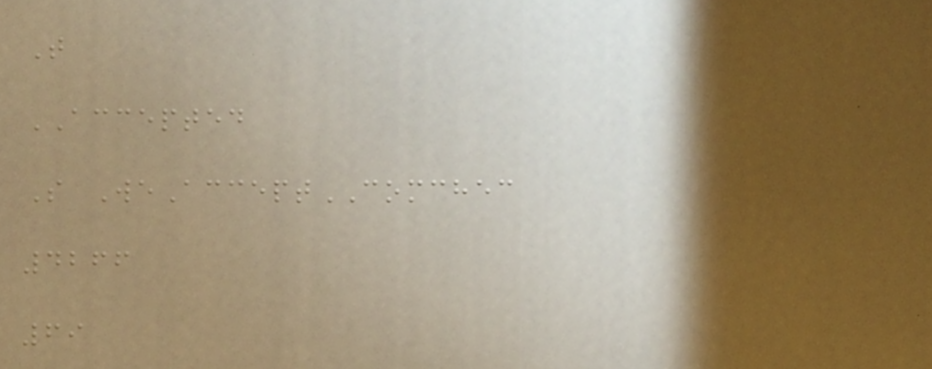T
ACCEPTED
S WeAcceptCOMCHEC
4266
69
